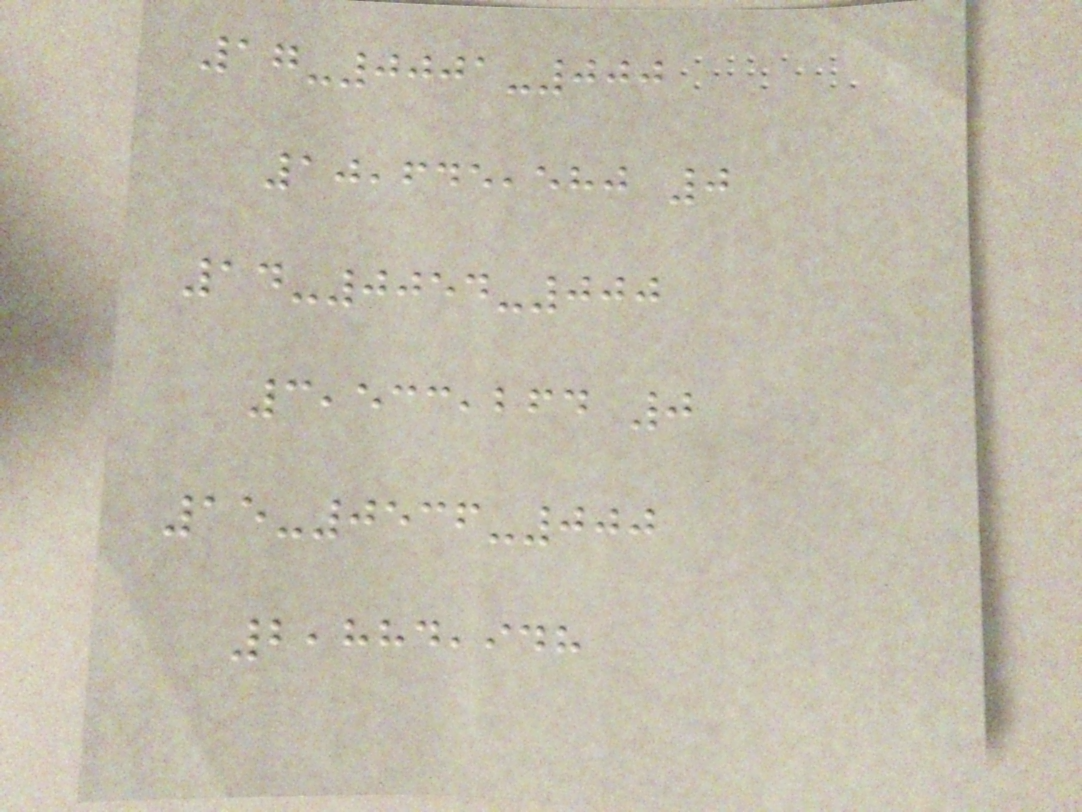17-0001-000
10,645,580 0
14-0054-000
3,533,264 0
15-0536-000
2,884,948
